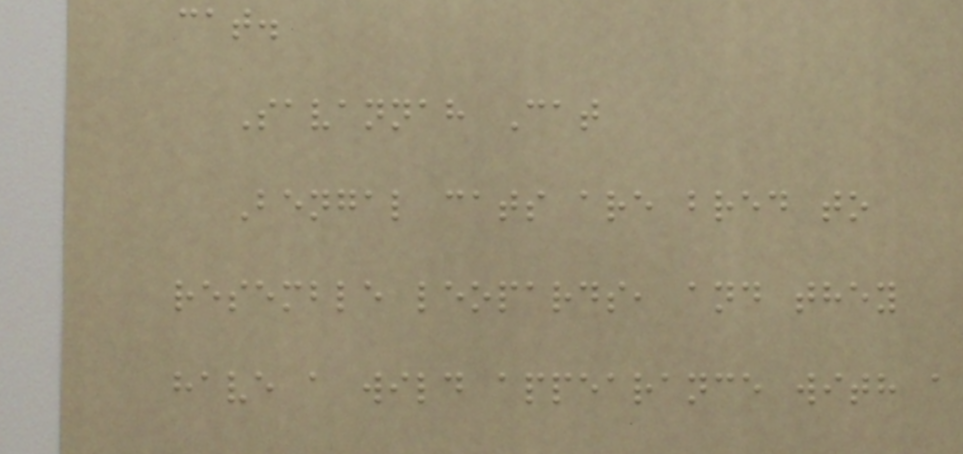cat.
Savannah Cat
Bengal cats are bred to
resemble leopards, and they
have a wild appearance with a
